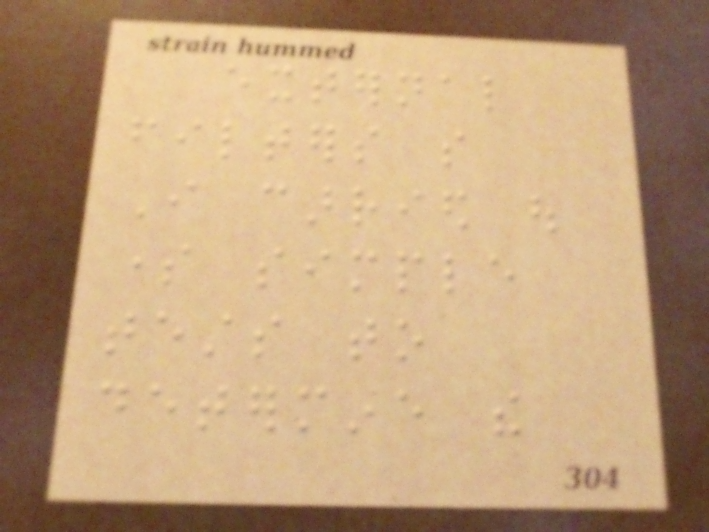external
filters so
I carried out
some simple
tests to
determine the
